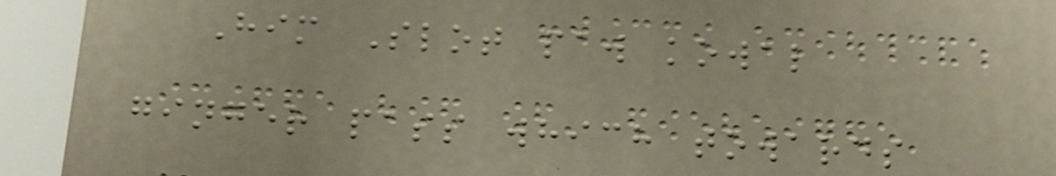Him Slot paw kowal
ginger pass which towards
